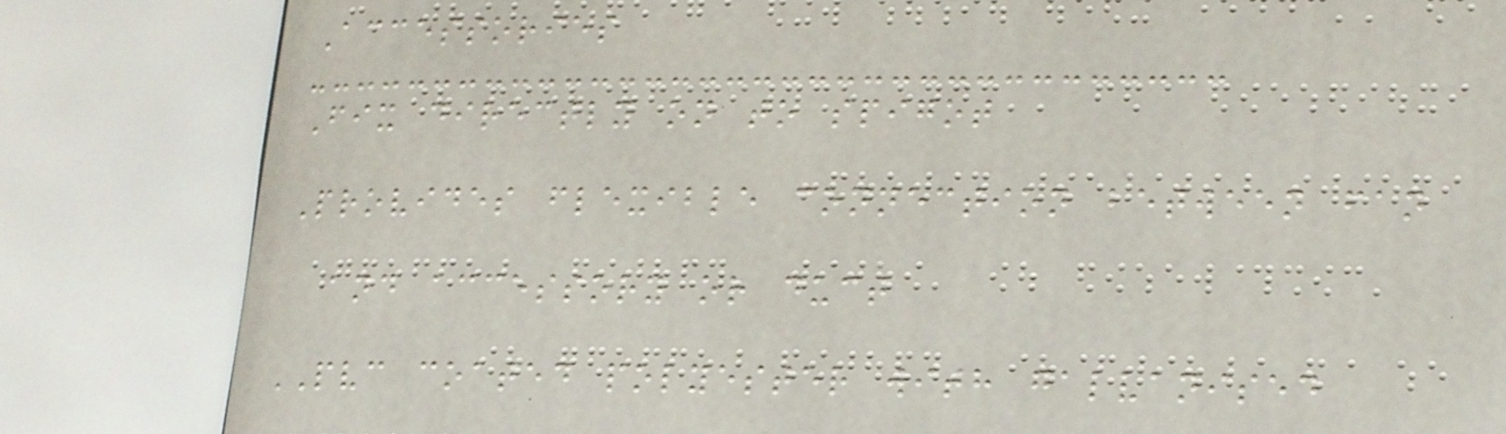Accessories
Fix directly on to spigot
Provides flexible connection between fan
and accessory or duct
PVC coated polyester with galvanised
